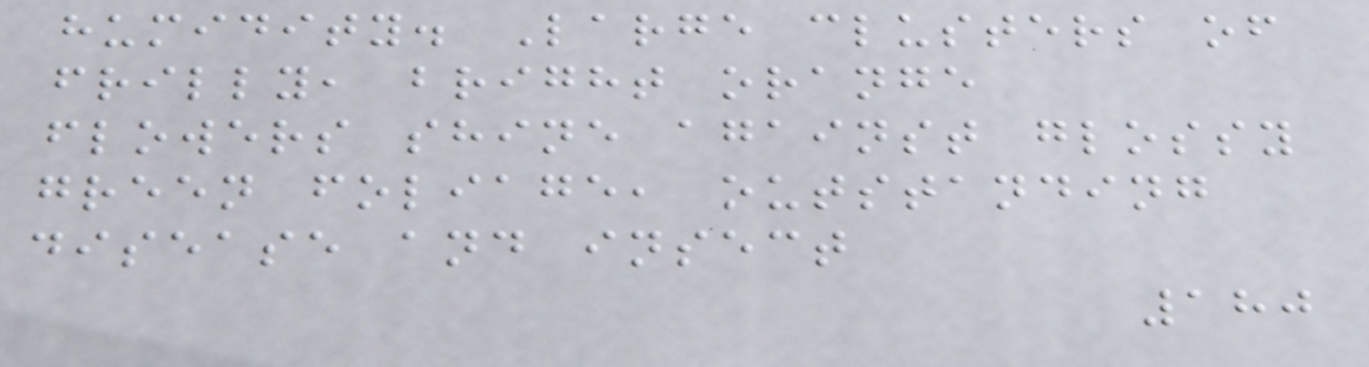humidity. Large clusters of
frilly, bright orange
flowers shine against glossy
green foliage, outstanding
disease and insect
180
